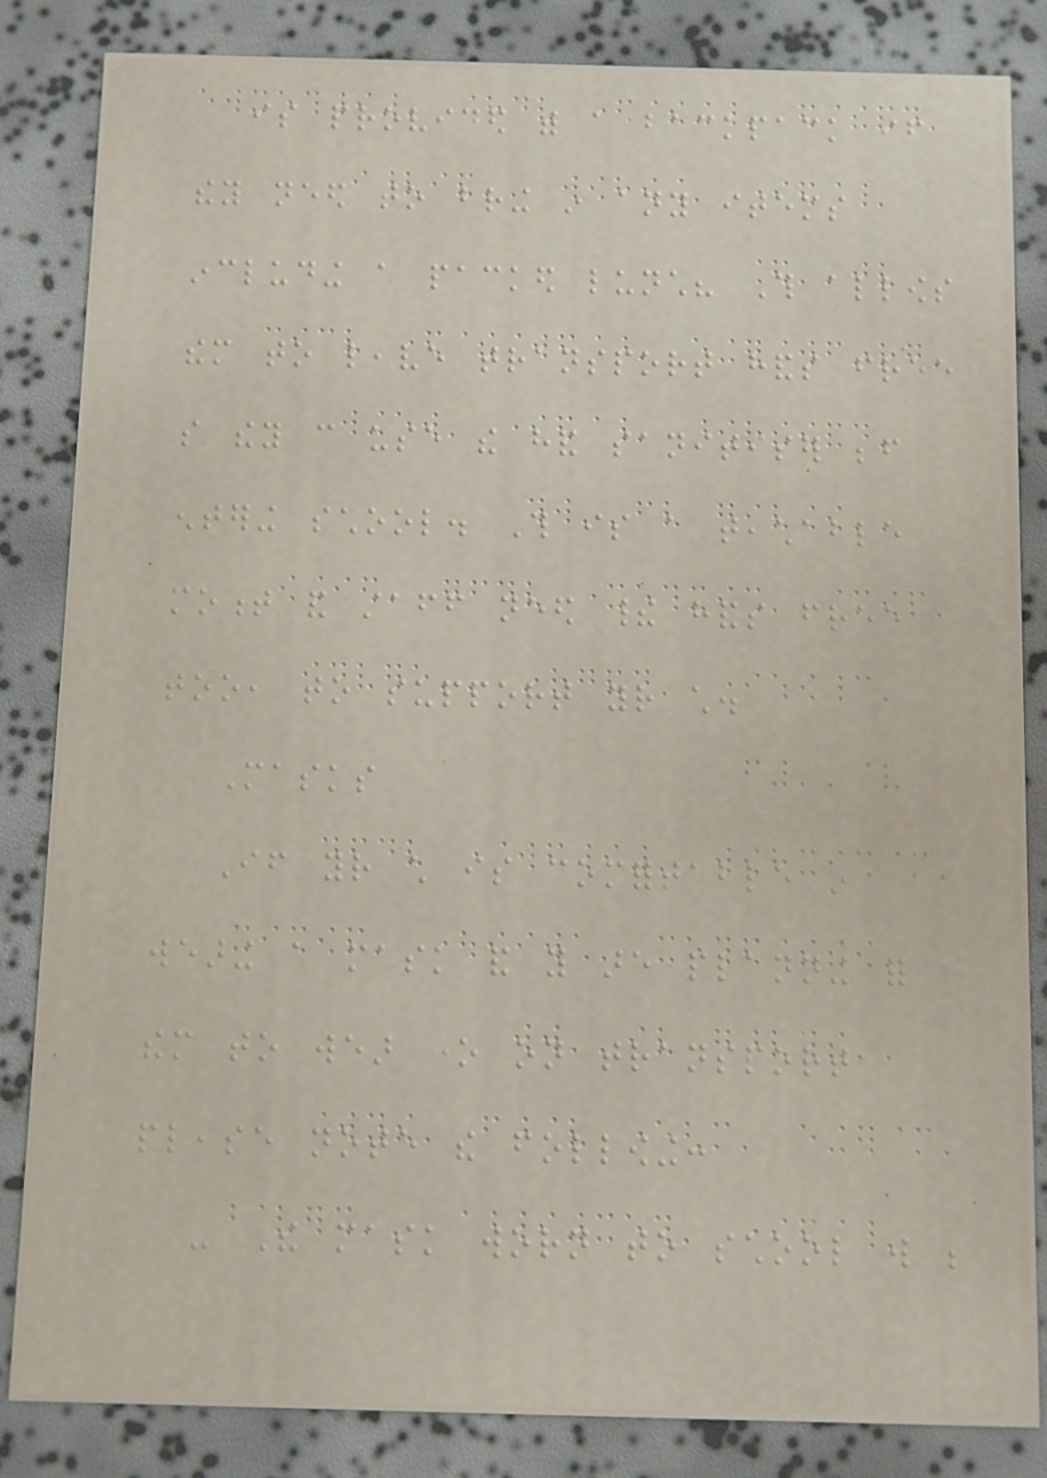is provided with a backpack if
they need to bring in any items
including a packed lunch? This allows
them to leave transport hands free
so they can use the hand sanitiser before
entering school. This is a teachable
moment and staff need their hands free
too, to support your child.
Masks
If your child is comfortable in
wearing a mask and you are planning for
them to wear one on transport
please note the following:
- The mask worn to school will be
